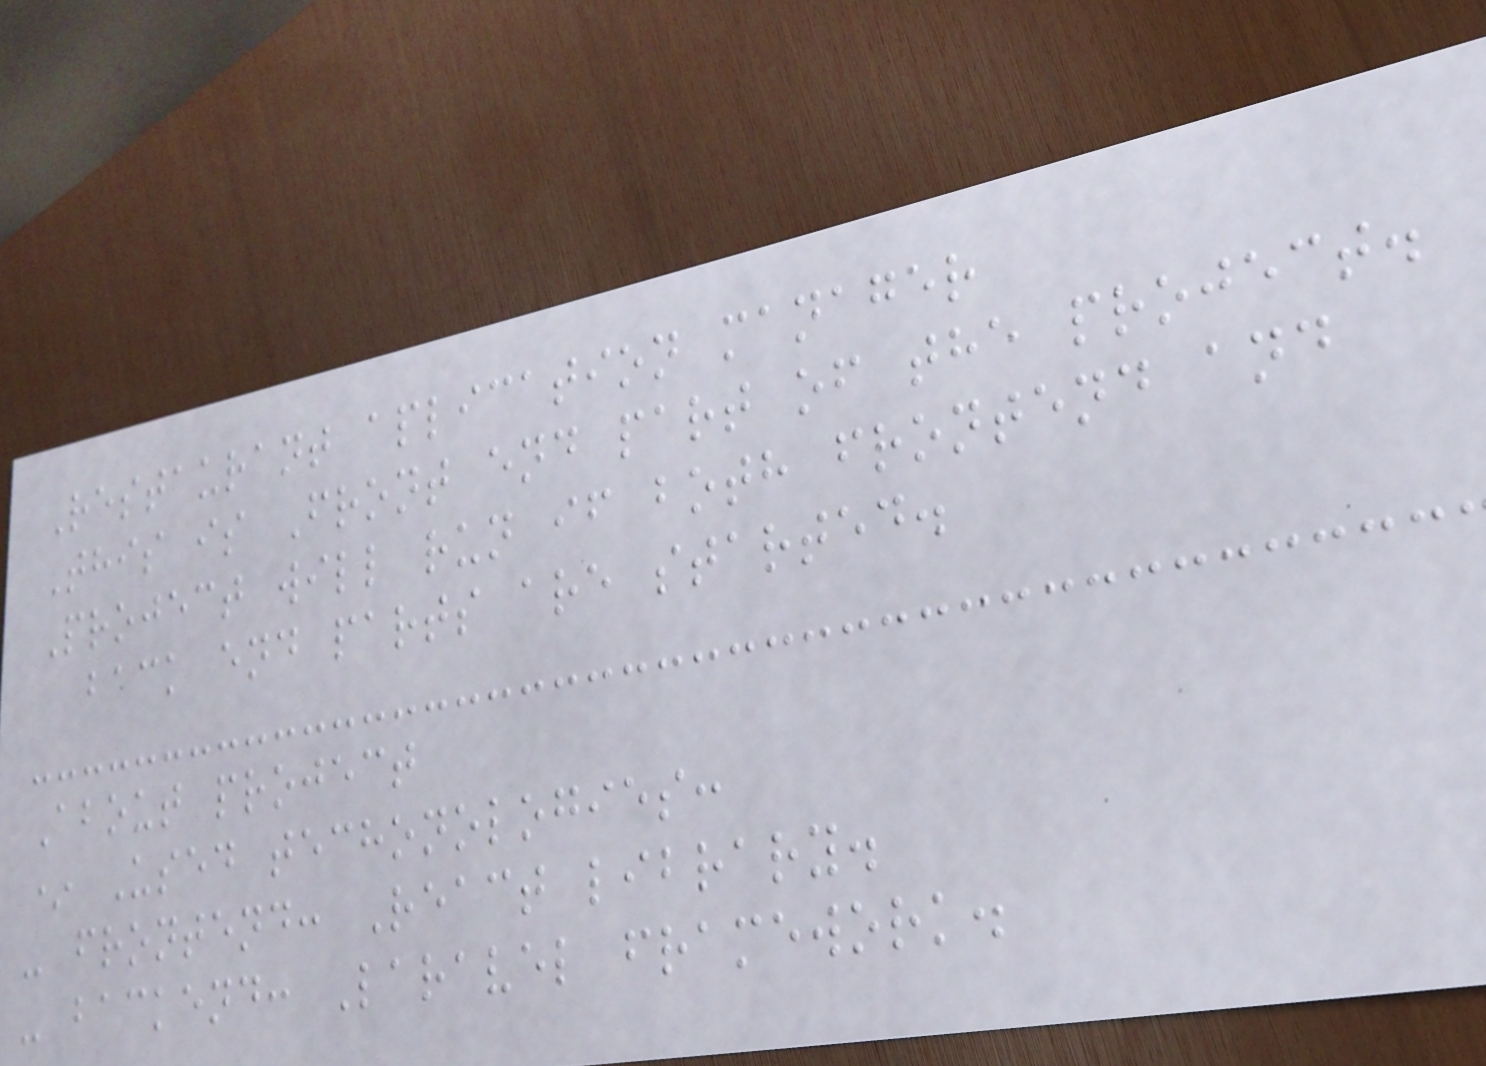Restaurant aplication manager
This is Front end part of the project.
Project will run if both frontend and
back end parts are started.
About project
* Used techonologies:
- frontend: React library.
- backend: Laravel framework.
